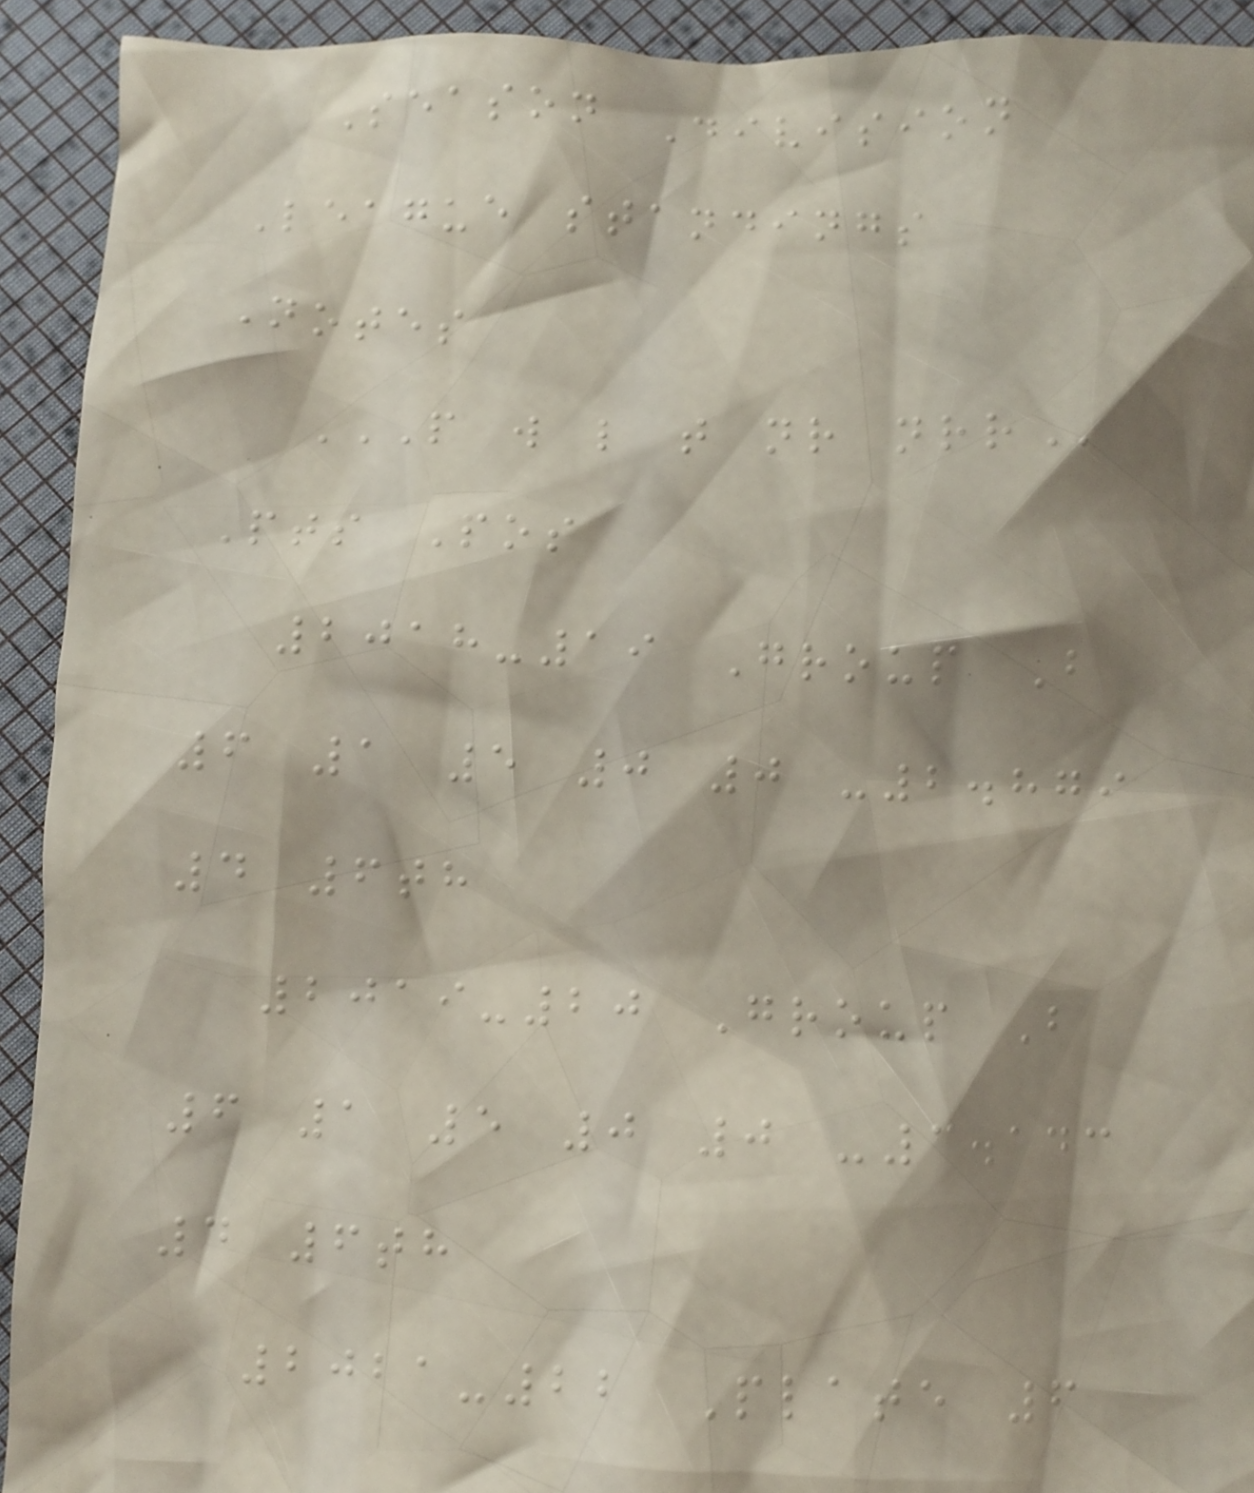Season Division
League standings
Notes
P W L T NR NRR
Pts Pos
2018-19 Group B
6 1 5 0 0 -2.879
4 6th
2019-20 Group B
6 1 5 0 0 -3.143
4 6th
2021-22 Plate 6
